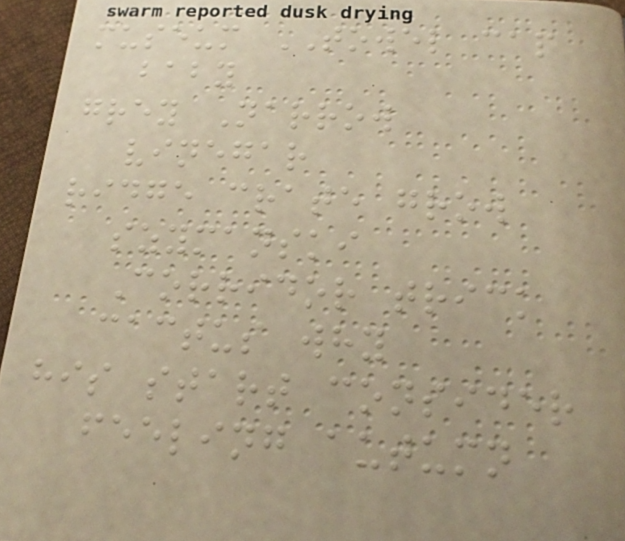museum TOWEL cap
baby
grey Narrow
vinegar
ridge crate grow
szymanski
Corridor trick
cactus why
his start consider
feeling autumn
